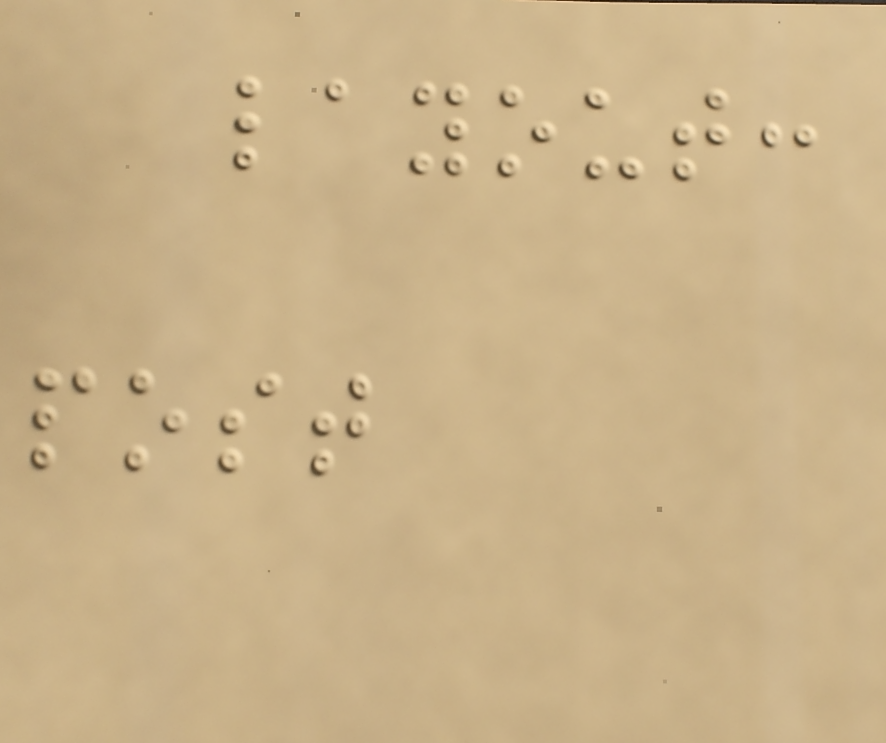layout:
post
